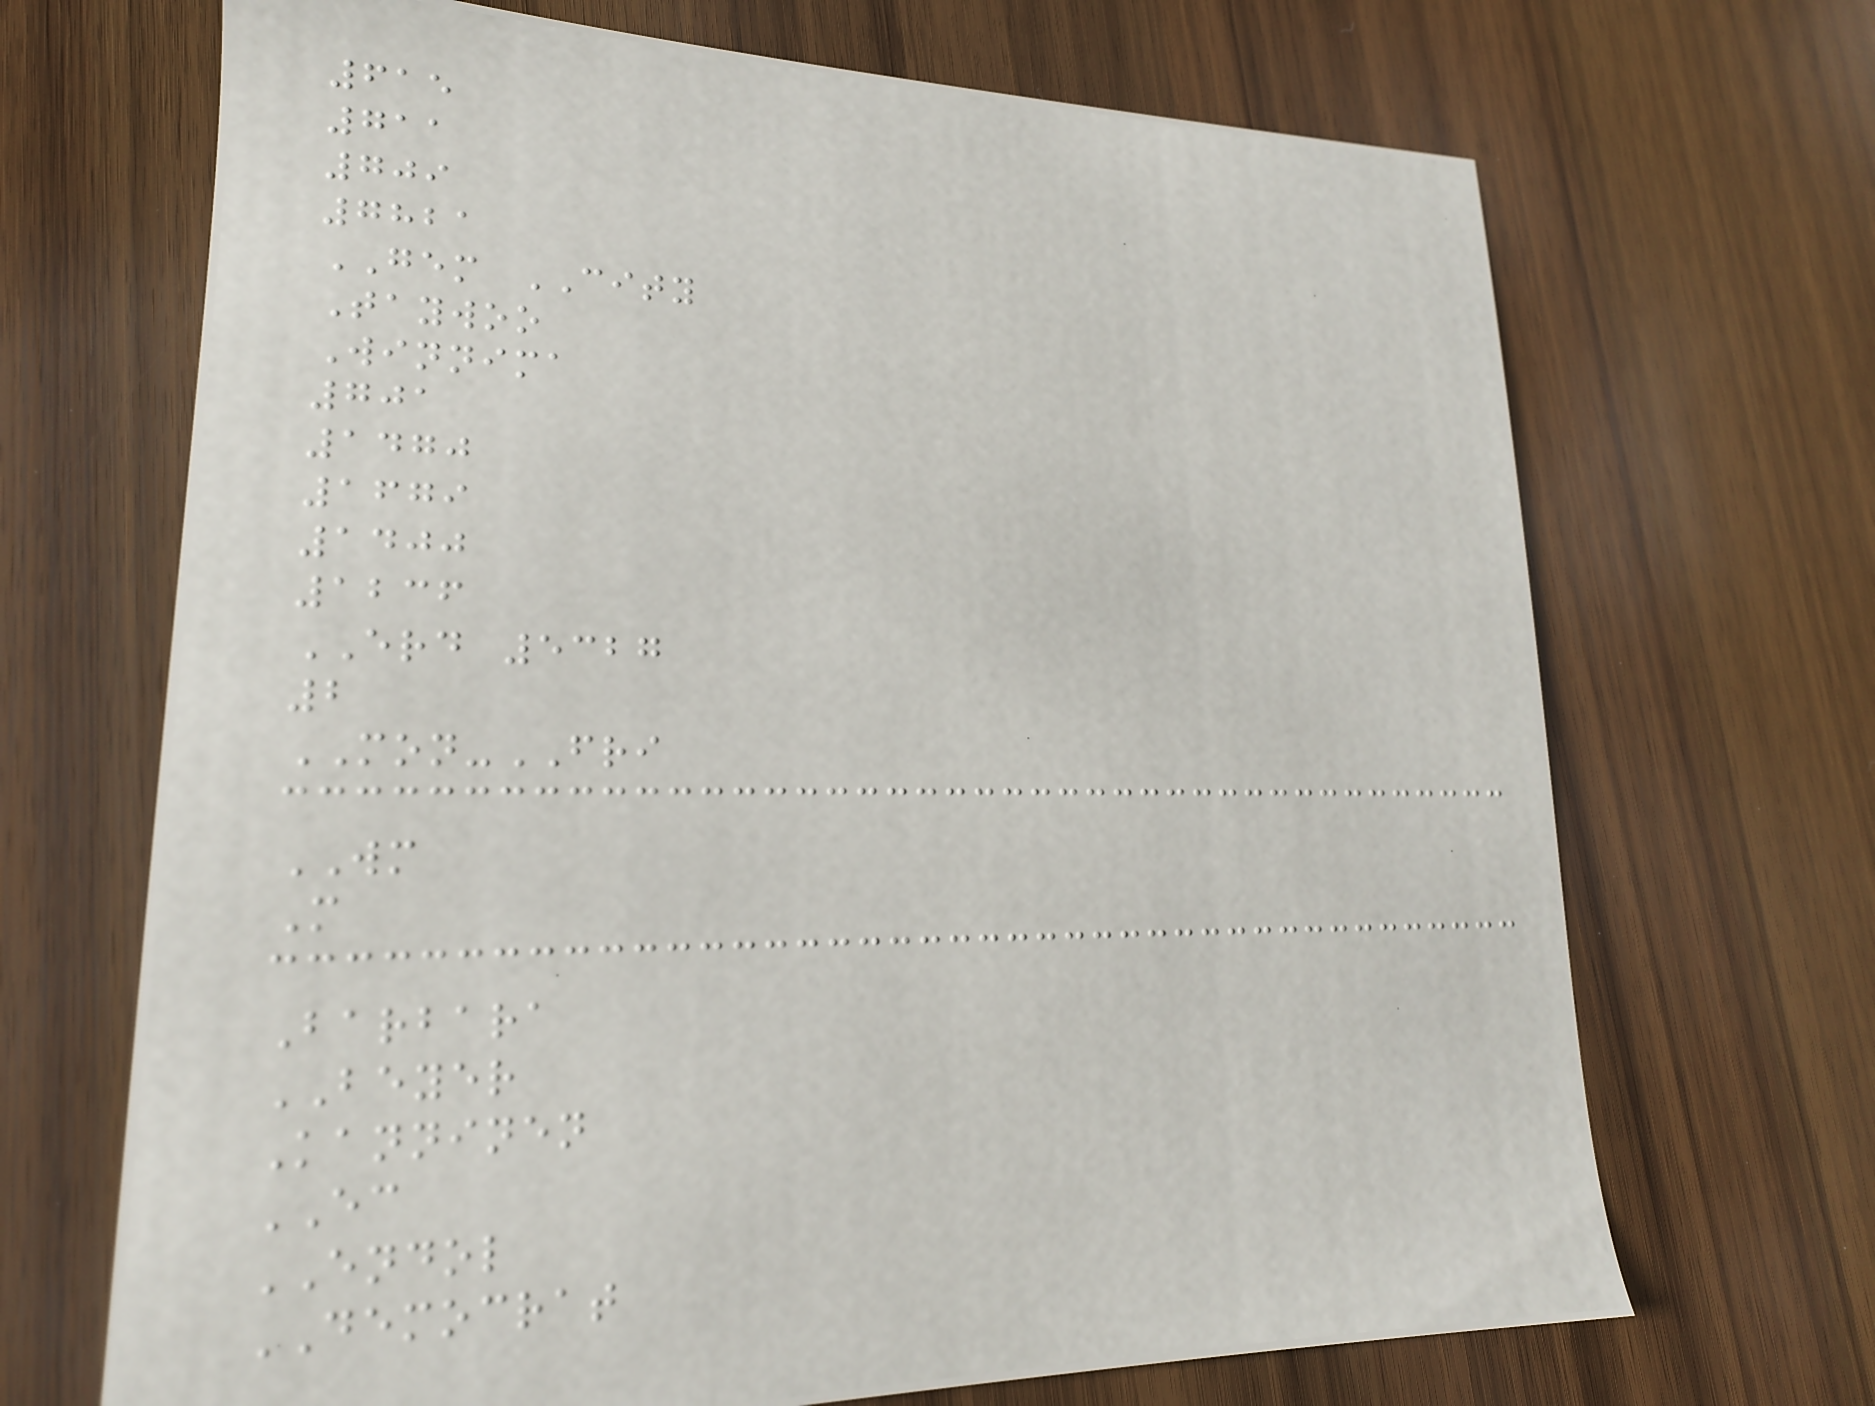615
711
709
7821
GEM CITY
Taywoo
Winnima
701
1470
1679
1400
1236
ERD 5327
2
MON-FRI
WM
M
Barbara
BEYER
Kanninen
EC
ENDOL
DEMOCRAT
